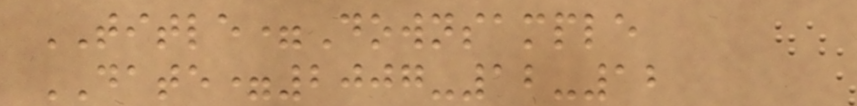TITLE=Downsample
DATE=2007-12-12
